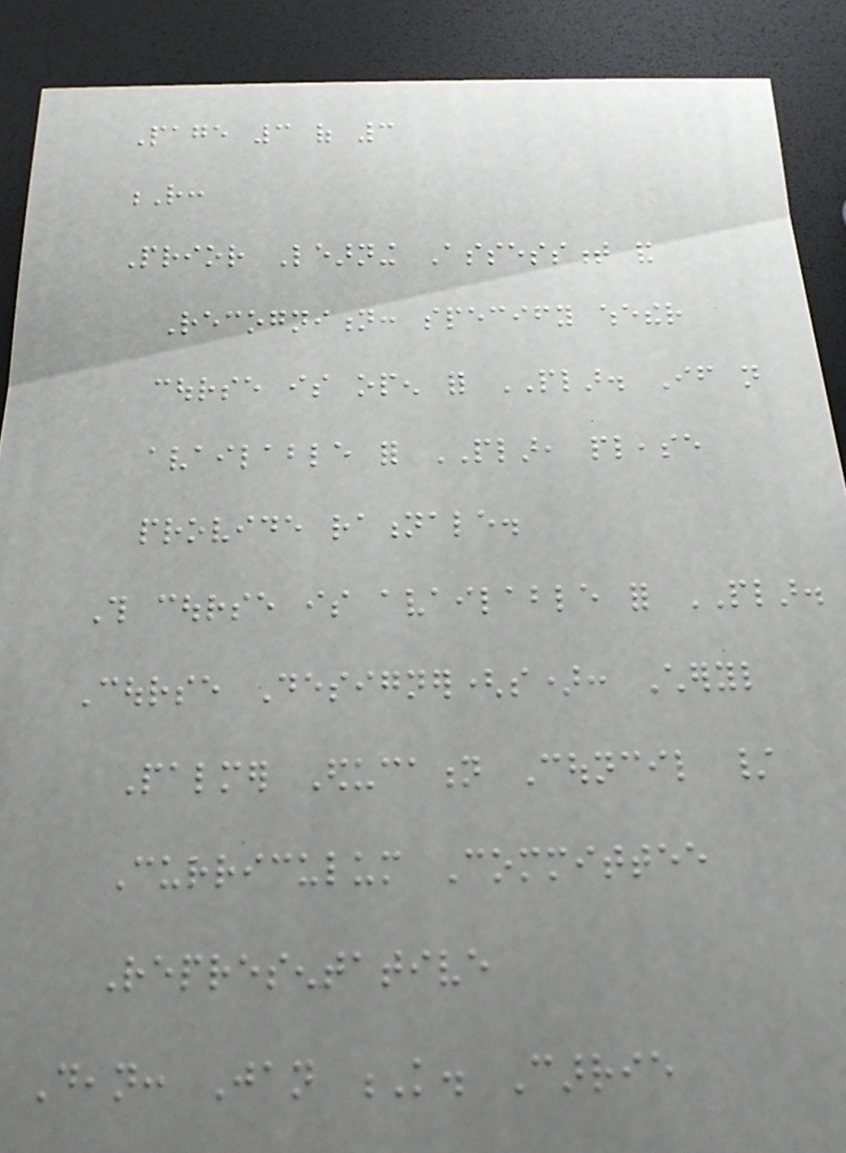Page 3 of 3
R:
Prior Learning Assessment and
Recognition: specify whether
course is open for PLAR. If not
available for PLAR, please
provide rationale.
This course is available for PLAR.
Course Designer(s): Cheryl
Palmer Education Council /
Curriculum Committee
Representative
Dean: Jan K. Carrie
